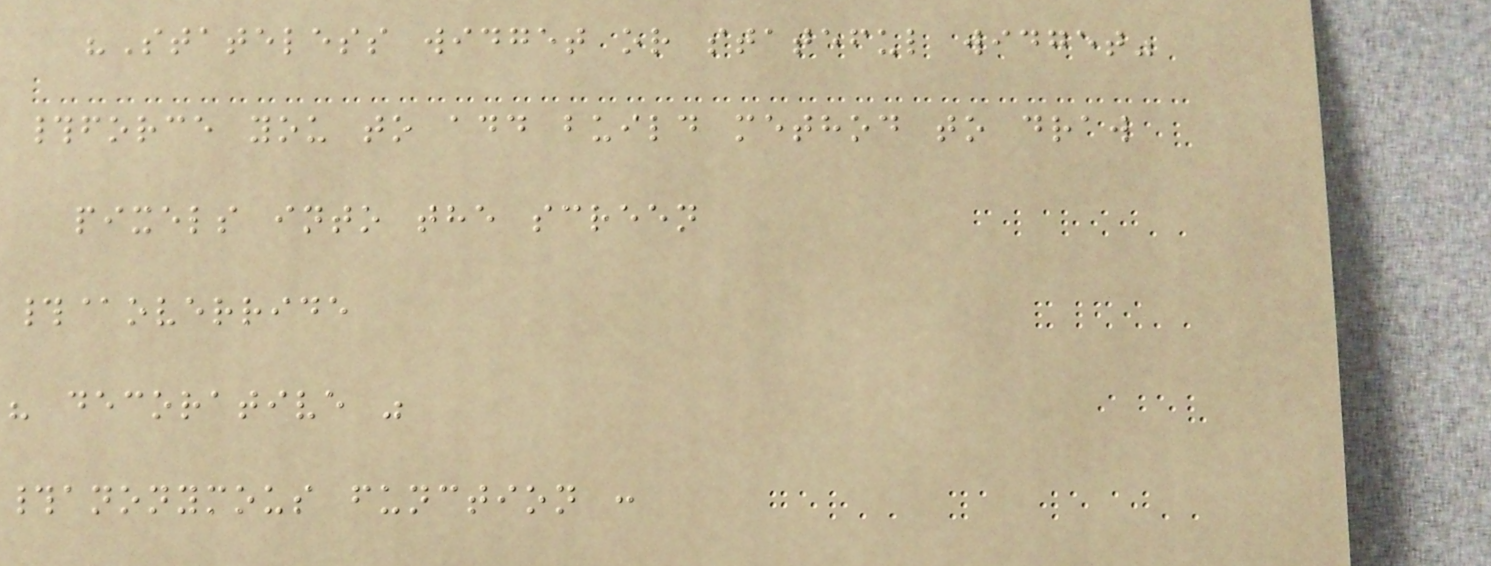"Stateless widget or stateful widget"
#force you to add build method to draw
pixels into the screen
#@override
" decorative "
#anonymous function :
